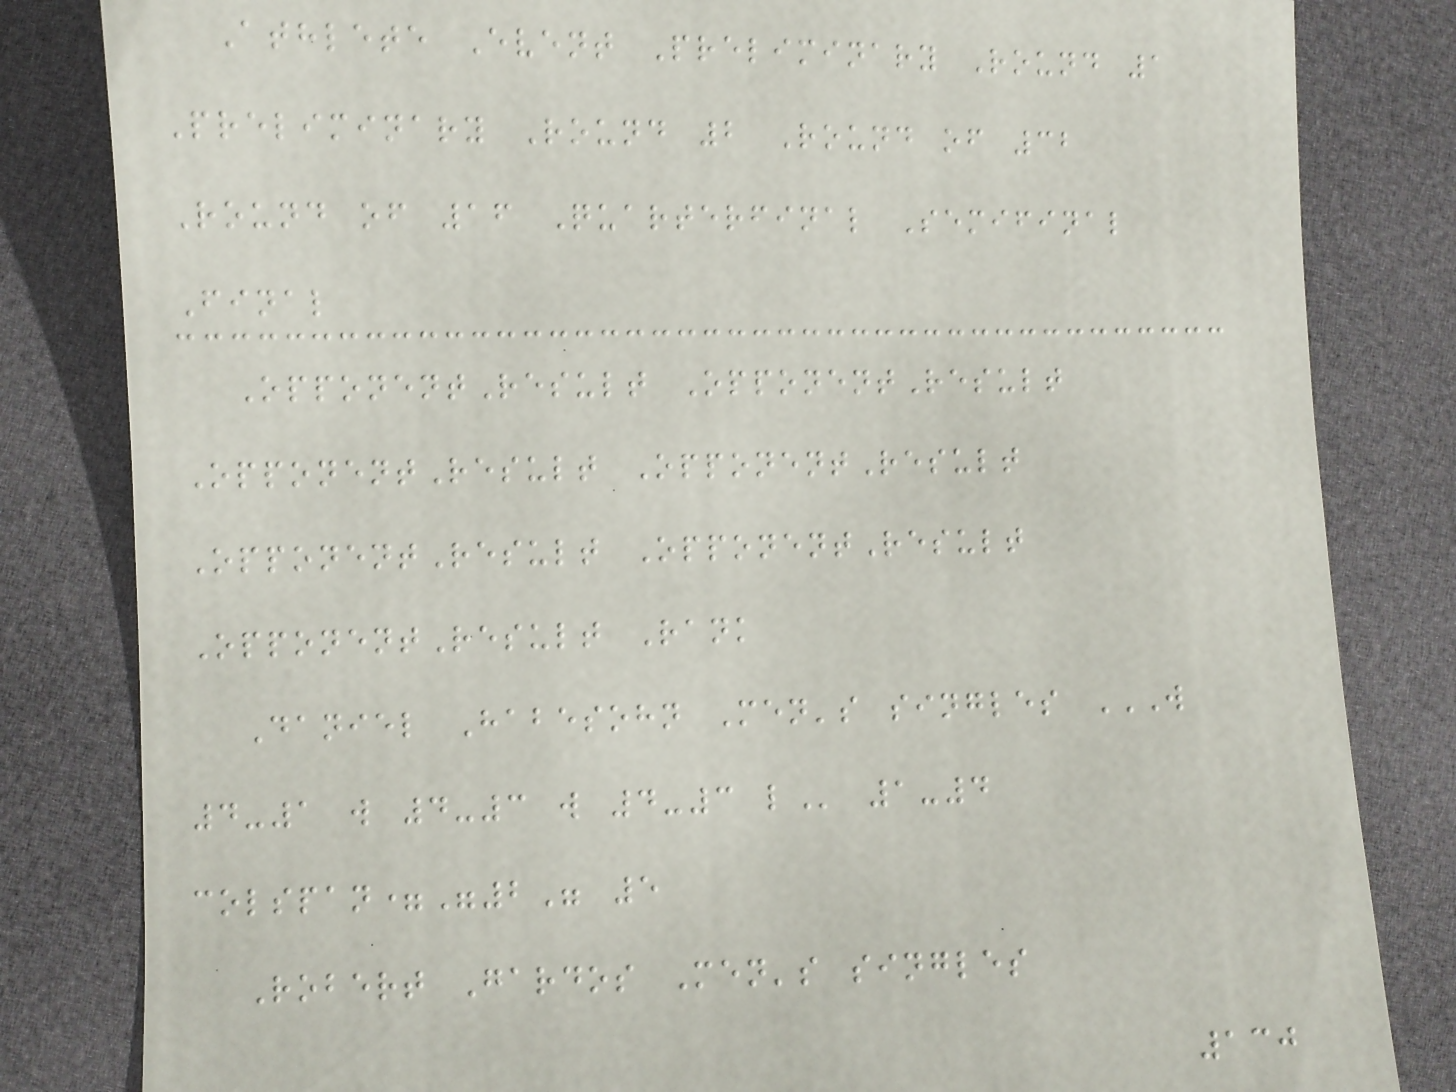Athlete Event Preliminary Round 1
Preliminary Round 2 Round of 32
Round of 16 Quarterfinal Semifinal
Final
OpponentResult OpponentResult
OpponentResult OpponentResult
OpponentResult OpponentResult
OpponentResult Rank
Daniel Habesohn Men's singles W
4-1 W 4-3 W 4-3 L 1-4
colspan="2" 5
Robert Gardos Men's singles
130
